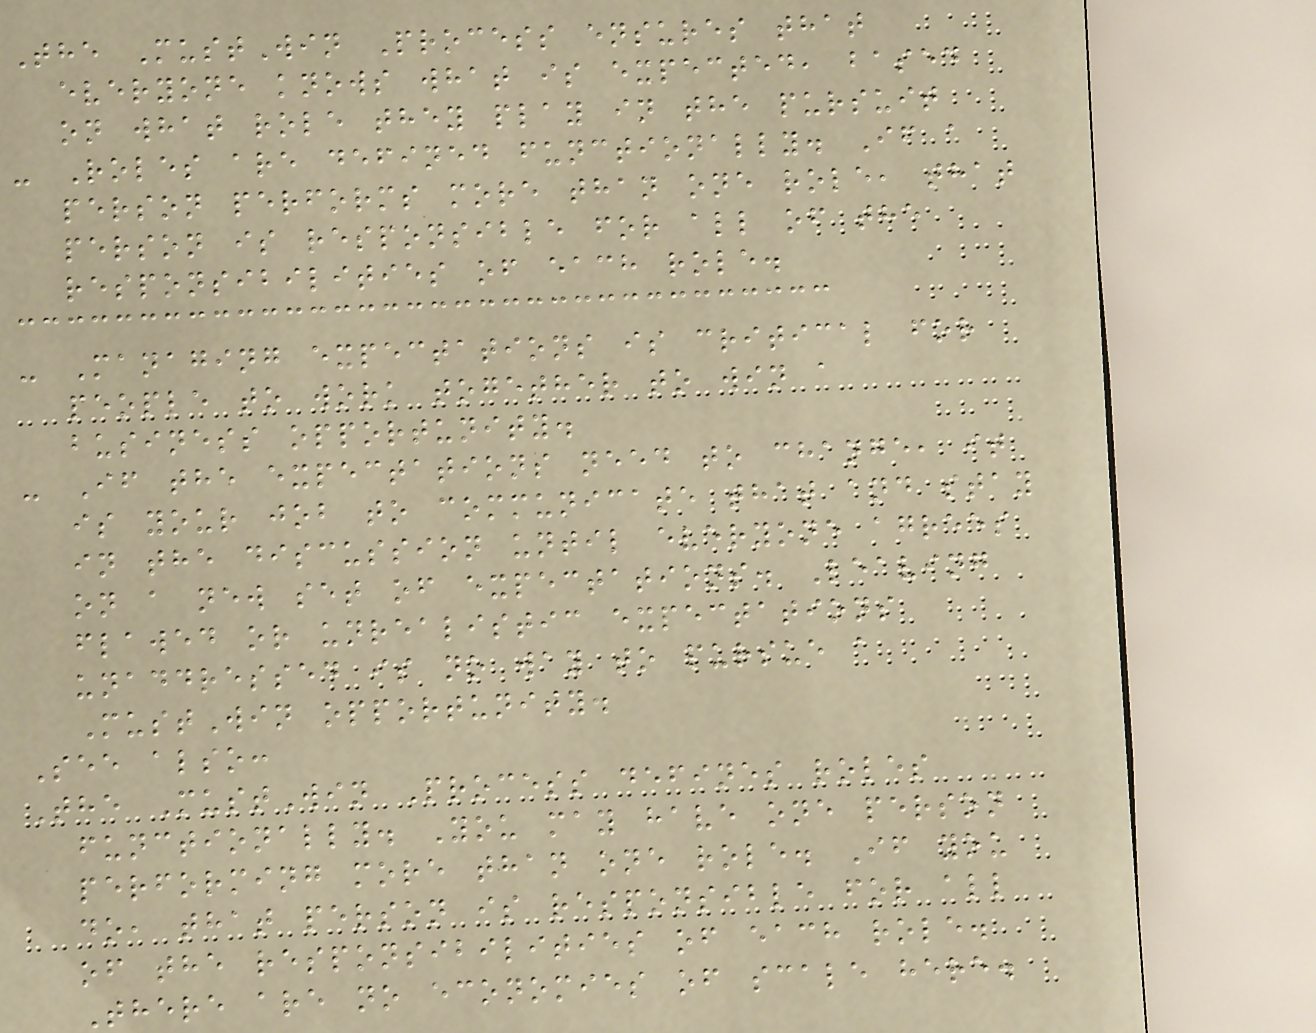The MustWin Process ensures that
everyone knows what is expected, based
on what role they play in the pursuit
- Roles are defined functionally. If a
person performs more than one role, that
person is responsible for all of the
responsibilities of each role.
- Managing expectations is critical for
people to work together to win a
business opportunity.
- If the expectations need to change, it
is your job to communicate that and stay
in the discussion until everyone agrees
on a new set of expectations. Leaving
flawed or unrealistic expectations
unaddressed is no way to pursue a
MustWin opportunity.
See also:
The MustWin Process defines roles
functionally. You may have one person
performing more than one role. If you
do, that person is responsible for all
of the responsibilities of each role.
There are no economies of scale here.
